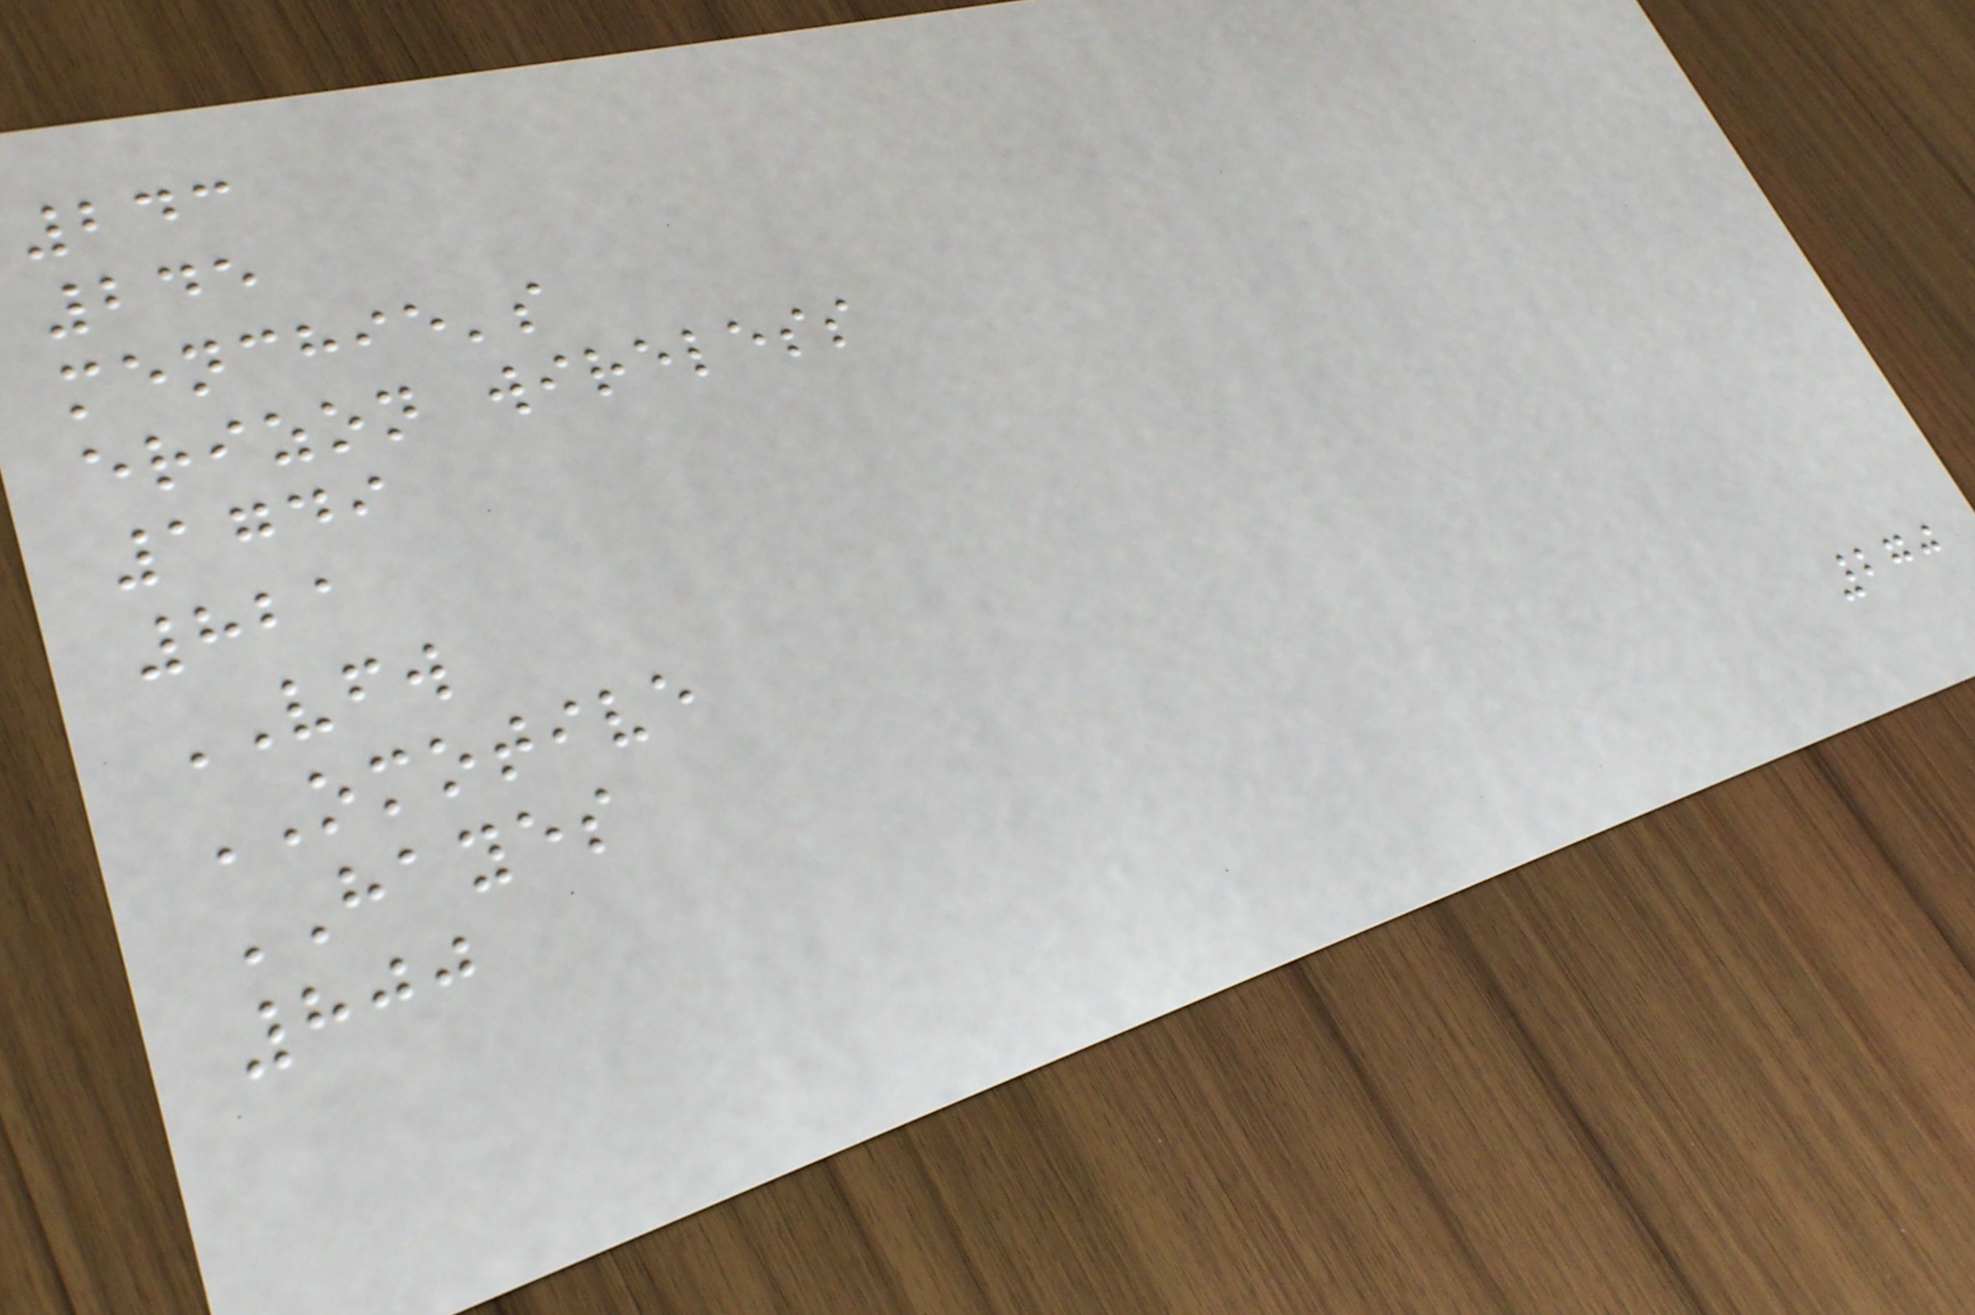243
245
menchie's
erizon wireless
1749
821
VFW
OMOTIVE
HAYES
800
270
